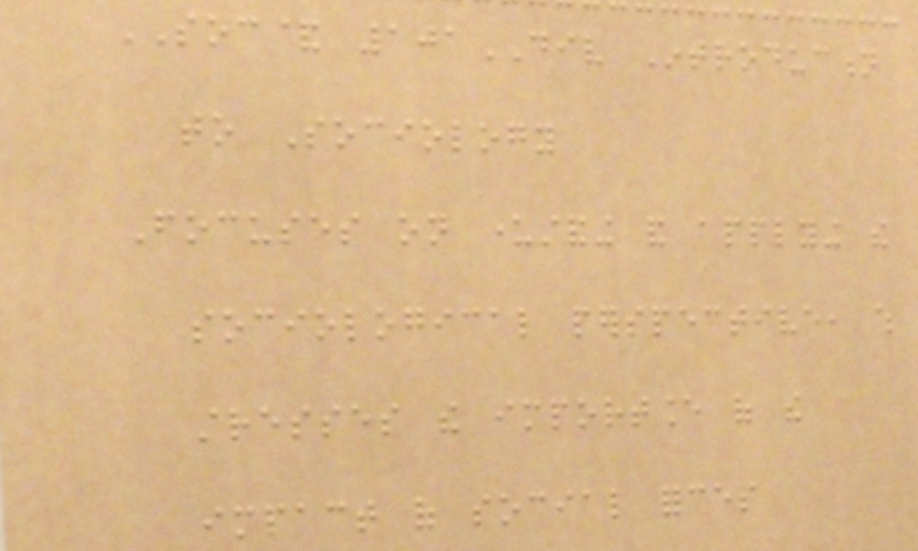SOC& 101DIV Introduction
to Sociology
Focuses on understanding and applying the
sociological perspective, which
stresses the importance of the
impact of social forces
